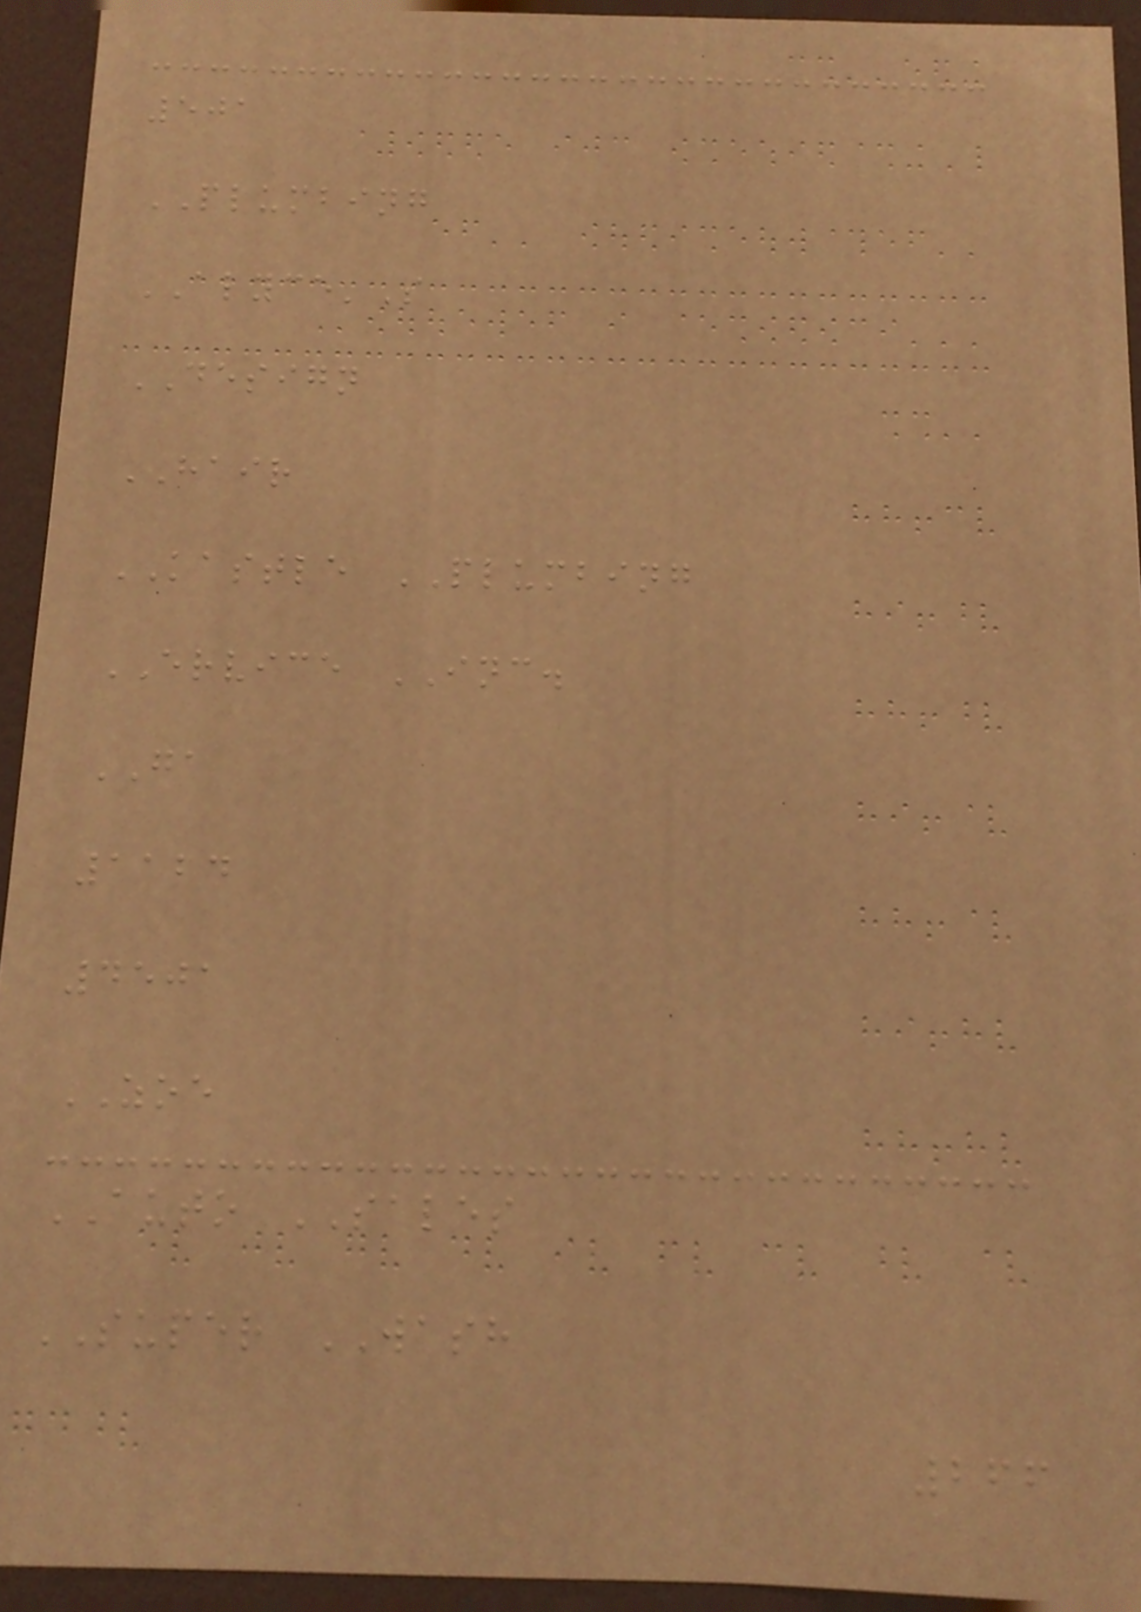501
PLUMBING
ALYCE'S
DESIGN
HAIR
KASTLE PLUMBING
ERVICE INC.
GA
1124
4501
ZOE
AUTO SALES
SUPER WASH
266
